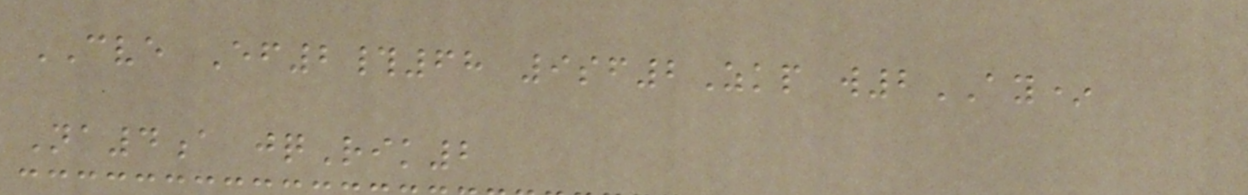CVE Ef2#68 9sf2Zkp w2AY*
Na4a jqRik2
